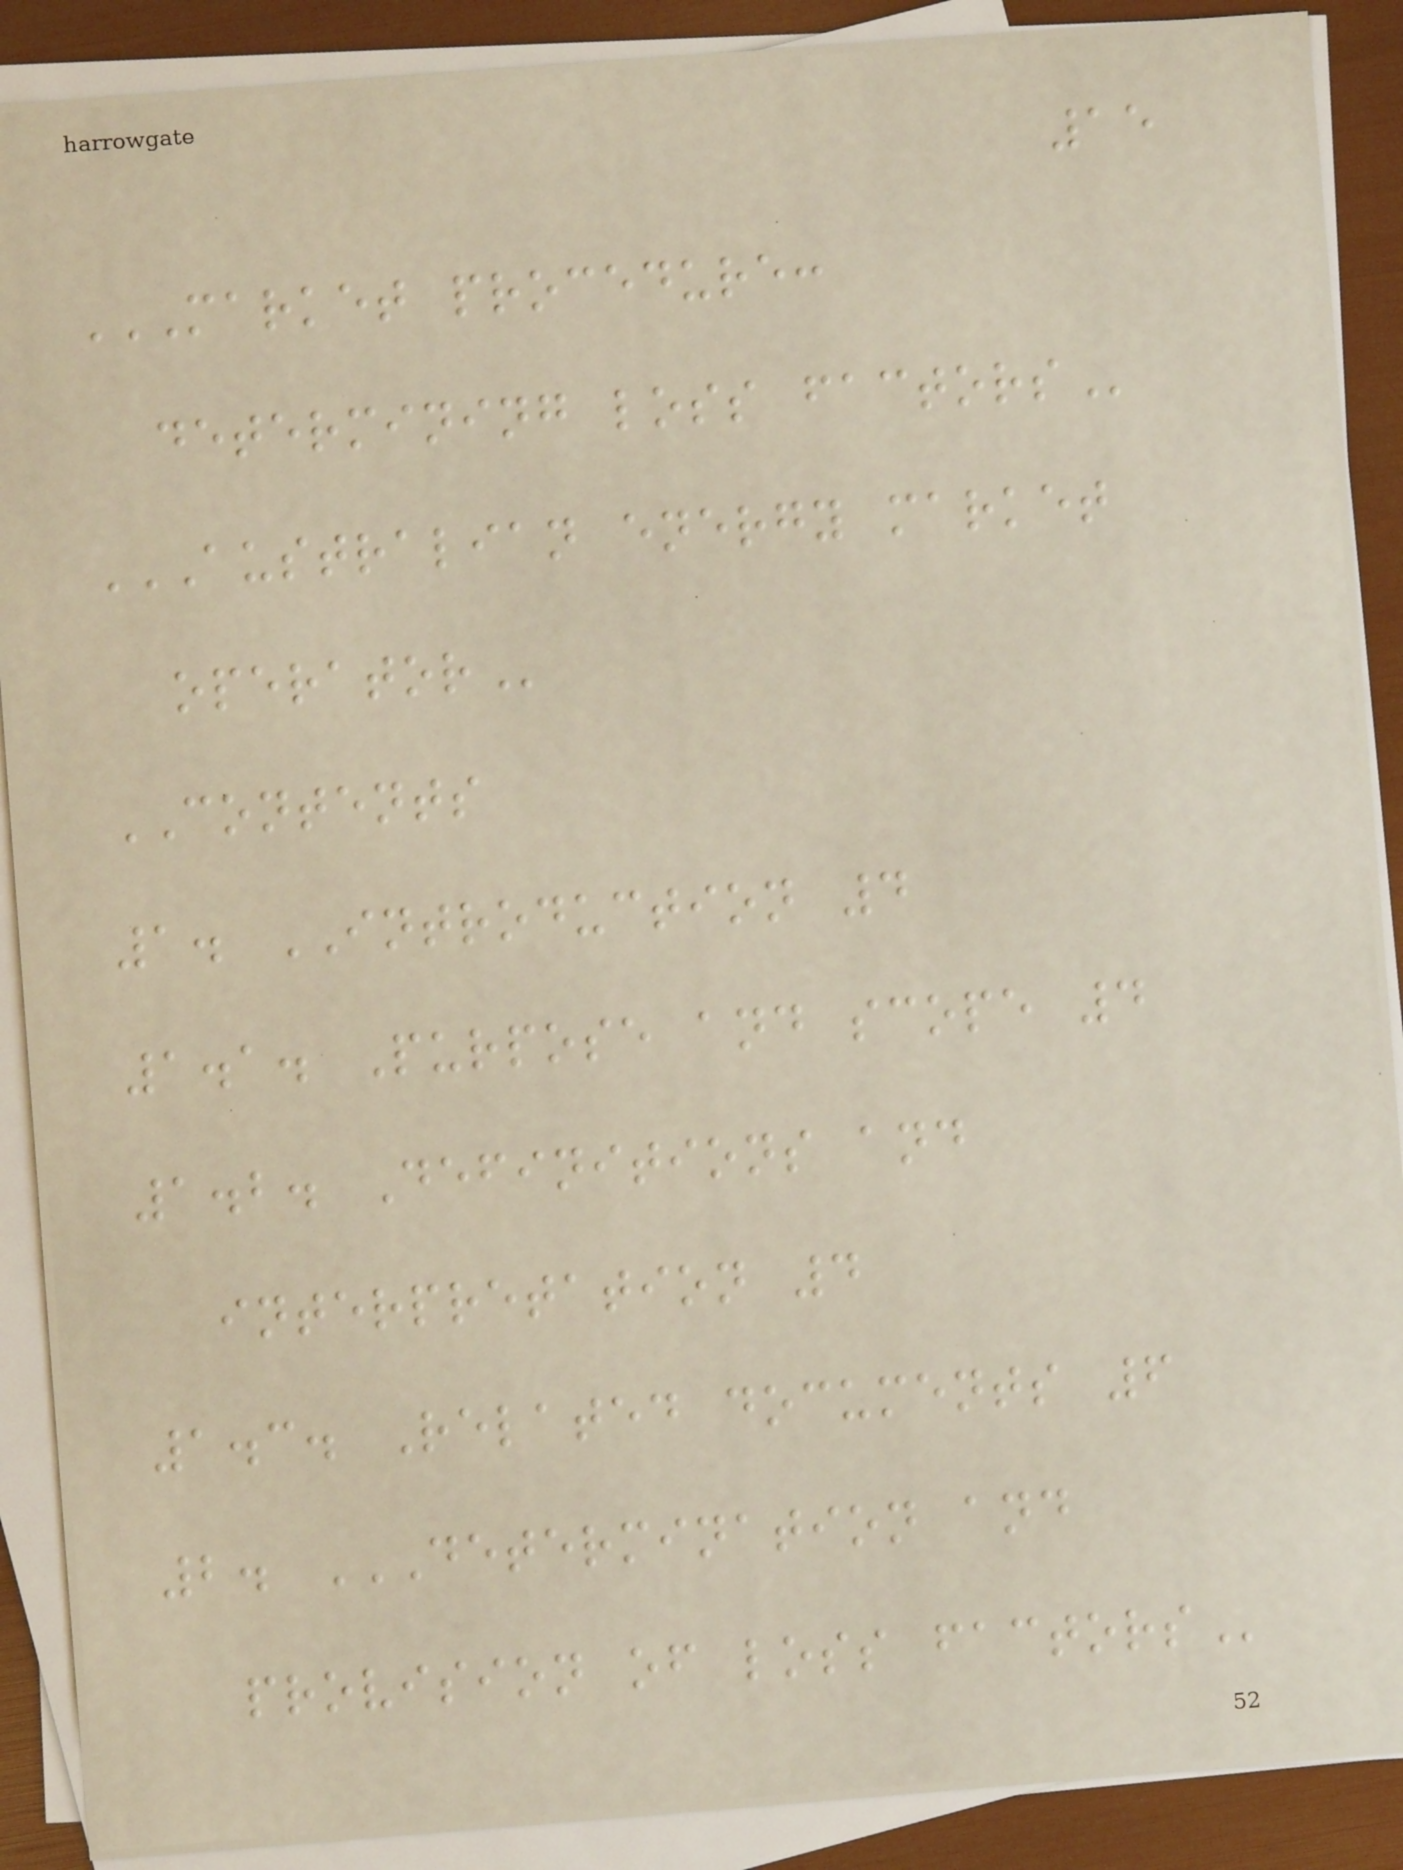15
MARKET PROCEDURE:
DETERMINING LOSS FACTORS
AUSTRALIAN ENERGY MARKET
OPERATOR
CONTENTS
1. INTRODUCTION 4
1.1. Purpose and scope 4
1.2. Definitions and
interpretation 4
1.3. Related documents 6
2. DETERMINATION AND
PROVISION OF LOSS FACTORS
